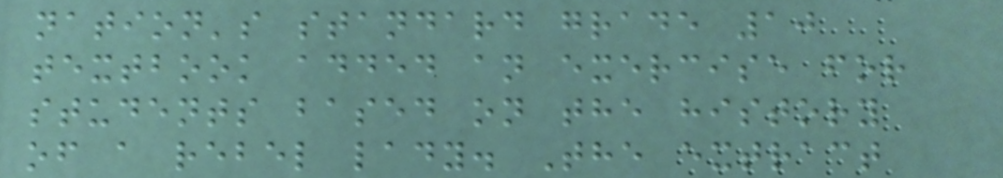nation's standard grade 10
textbook added an exercise for
students based on the history
of a rebel lady. The extract
